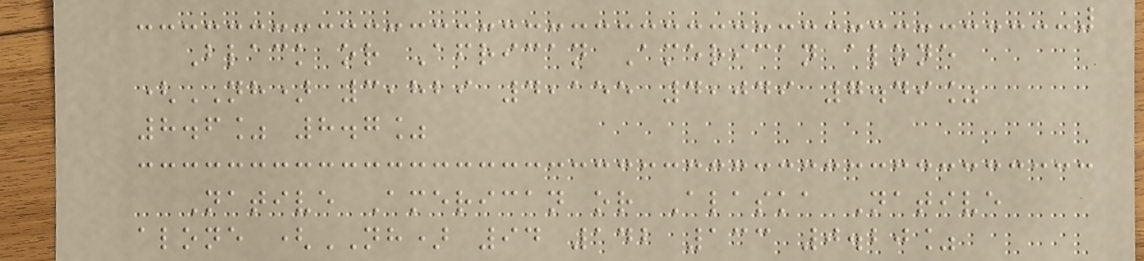Black or African American alone
(NH) 3,829 4,155 4,049 7.49%
8.6% 8.7%
Native American or Alaska Native
alone (NH) 94 142 133 0.20%
